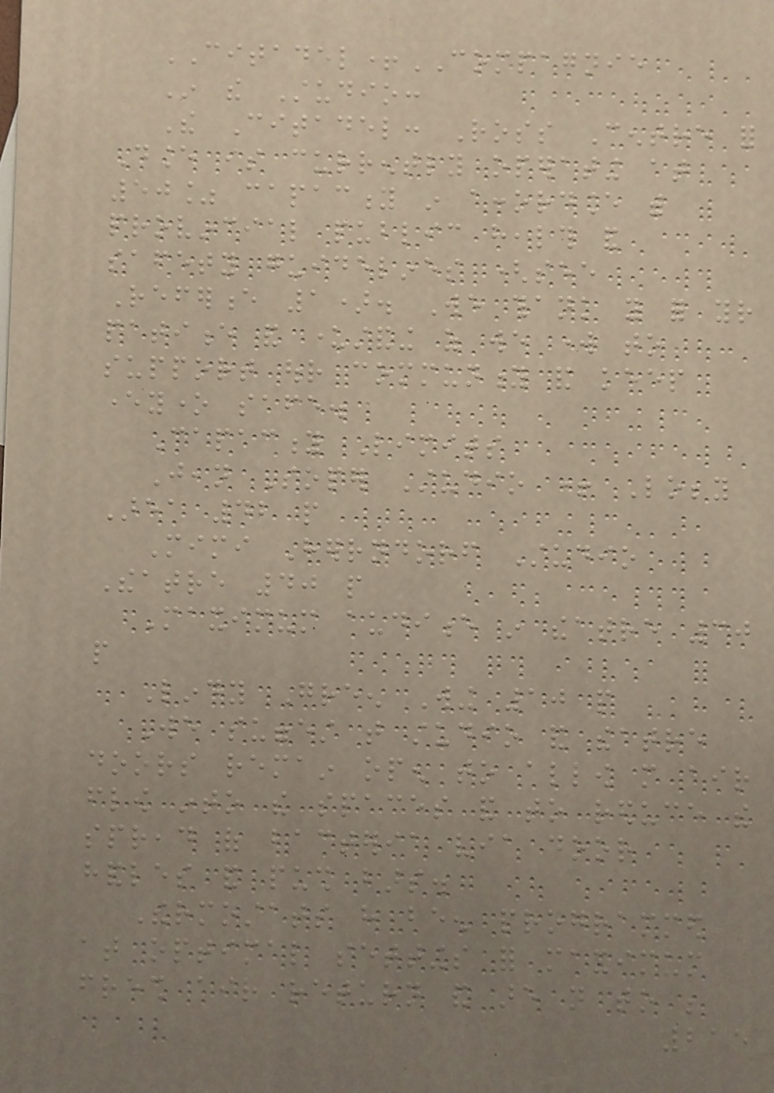CITADEL+COMPAGNIE
In the Studio:
The Citadel: Ross Centre for
Dance is currently operating at
50% capacity in accordance with
provincial public health and
safety guidelines (see
Reference 1). We thank you for your
patience and understanding as we work to
support our community and keep
everyone safe.
Capacity Limits
Jean Soper Studio + Lobby
Area 42 people
Mimi Herrndorf Studio
Theatre 40 people
Maximum audience in theatre 30
people
Lindy Green Wing 10 people
We suggest that studio and theatre
doors remain open to allow more air
flow into the spaces and to reduce the
spread of bacteria via door
handles and push bars.
Thermostats have been programmed
at optimal settings for maximum
fresh air return and are not to be
215
